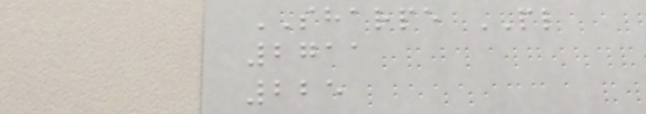SHARPE PL
2711
225
